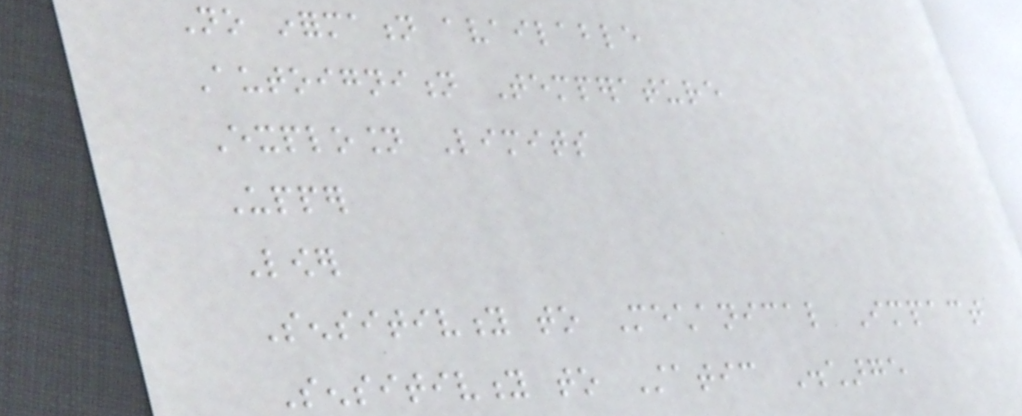No information available
Autoignition Temperature
Explosion Limits
Upper
Lower
Sensitivity to Mechanical Impact
Sensitivity to Static Discharge
